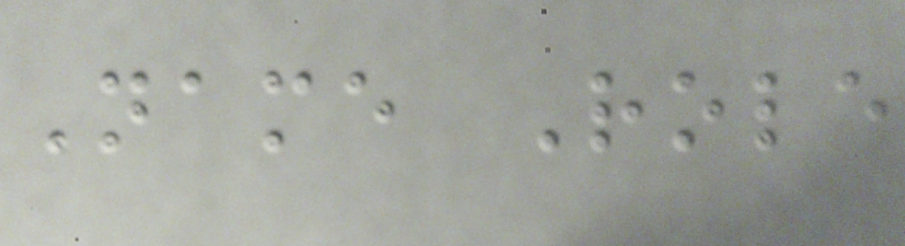Name Role
